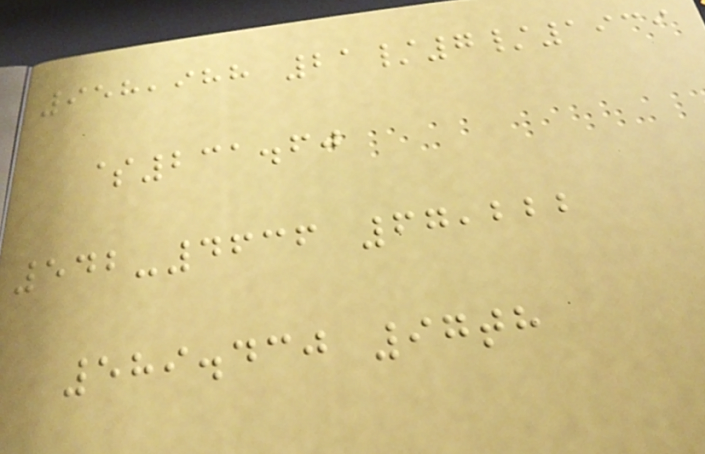958,988 21/7/1939
$231.60
542-4636 67,222
589.430 97th
